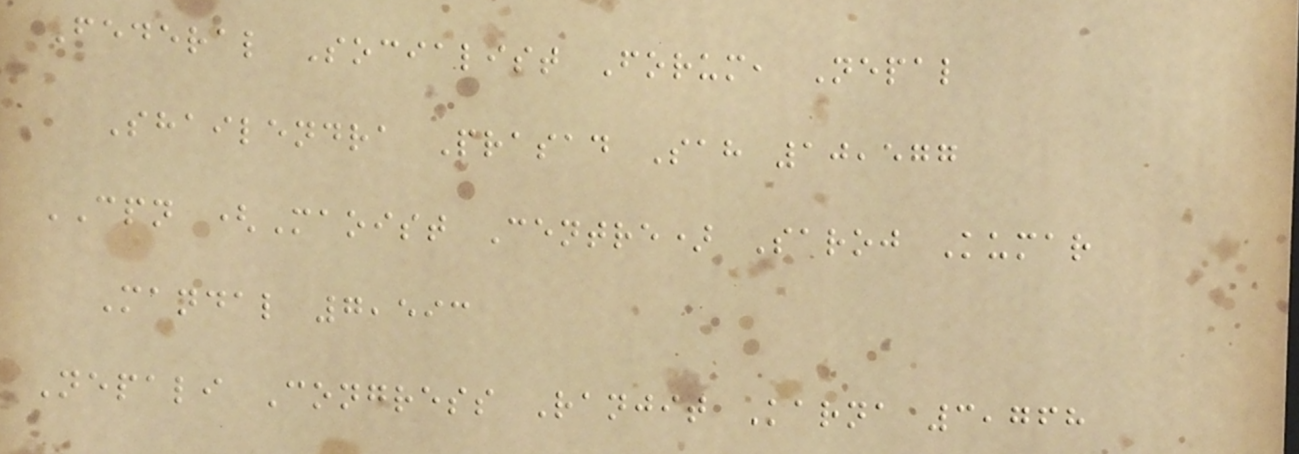Federal Socialist Forum, Nepal
Shailendra Prasad Sah 10,577
CPN (Maoist Centre) Saroj Kumar
Mandal 7,593
Nepali Congress Ranjit Karna 3,768
